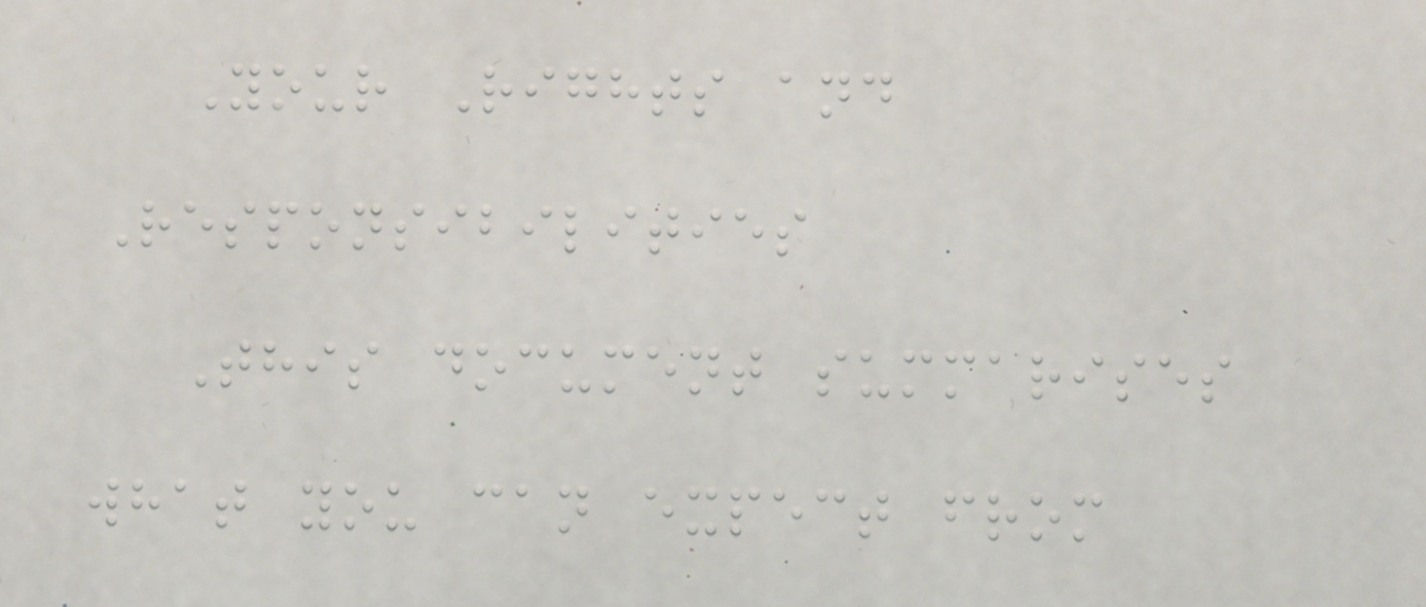Your Rights and
Responsibilities
This document summarises
what you can expect from
